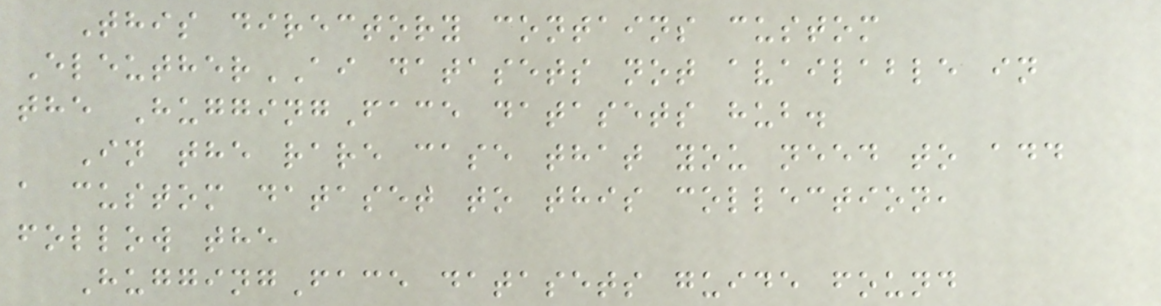This directory contains custom
EleutherAI datasets not available in
the HuggingFace datasets hub.
In the rare case that you need to add
a custom dataset to this collection,
follow the
HuggingFace datasets guide found
